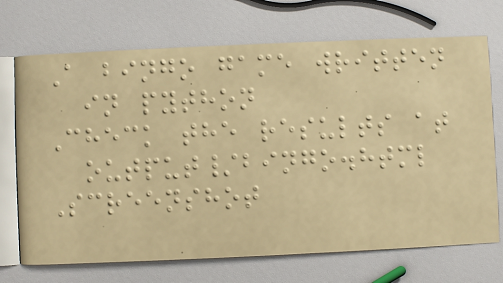A bingo game written
in python
Check the results at
output/bingo.html
Screenshot
